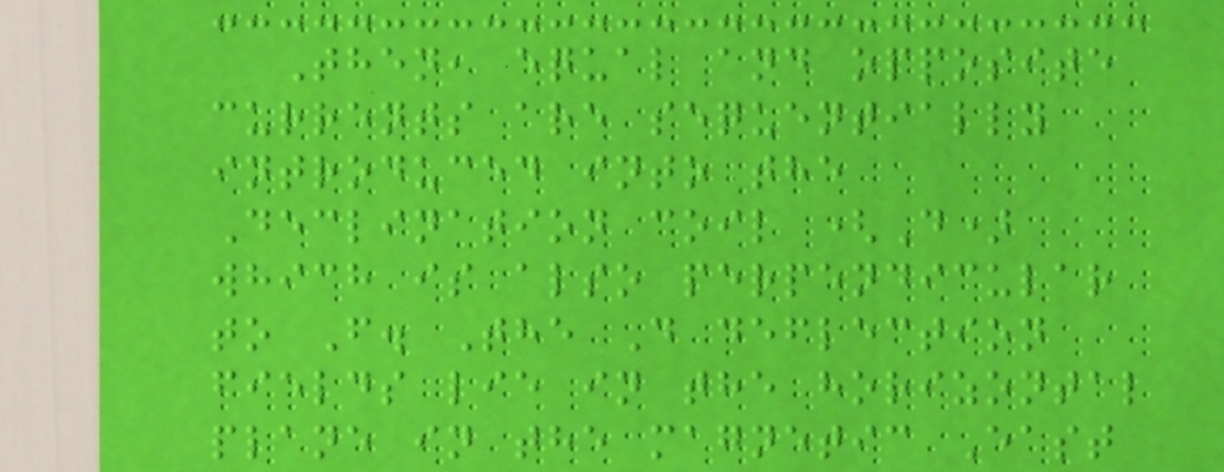Then, equal and opposite
currents are sequentially
introduced into the
Declination coil (D)
which is also perpendicular
to F. The D deflection
fields lie in the horizontal
plane in the magnetic East
